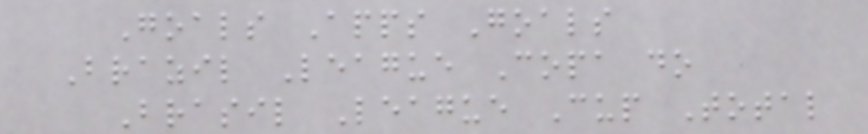Goals Apps Goals
Brazil League Copa do
Brasil League Cup Total
